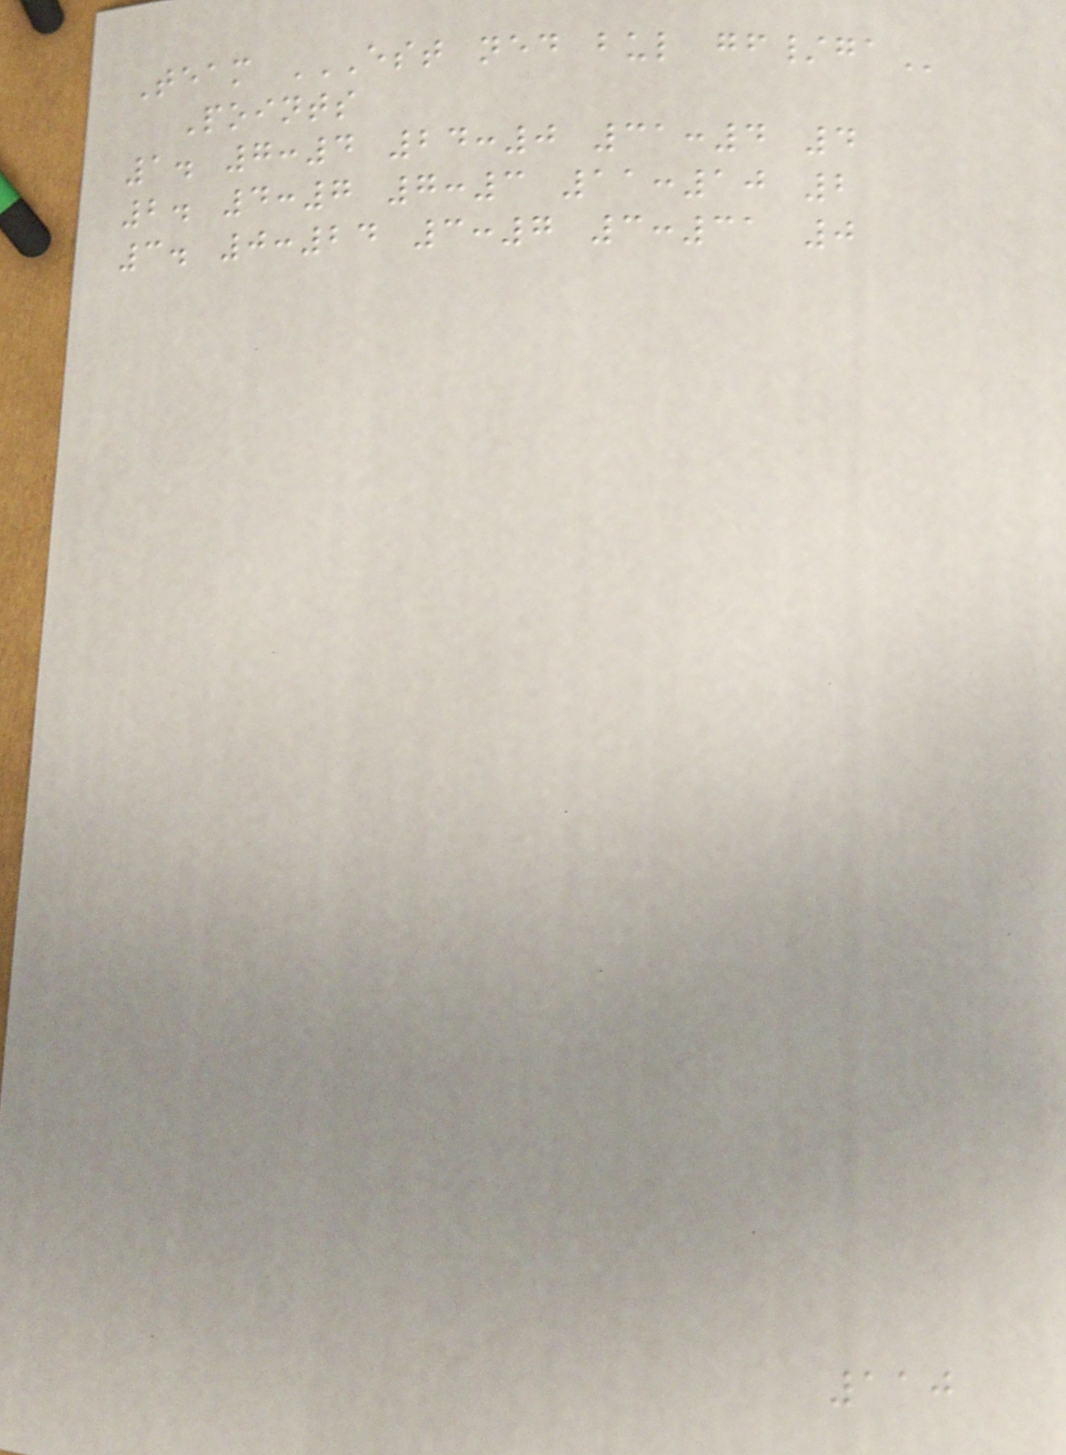Team EST NED BUL GF/GA
Points
1. 7:4 24:0 31:4 4
2. 4:7 7:3 11:10 2
3. 0:24 3:7 3:31 0
110
